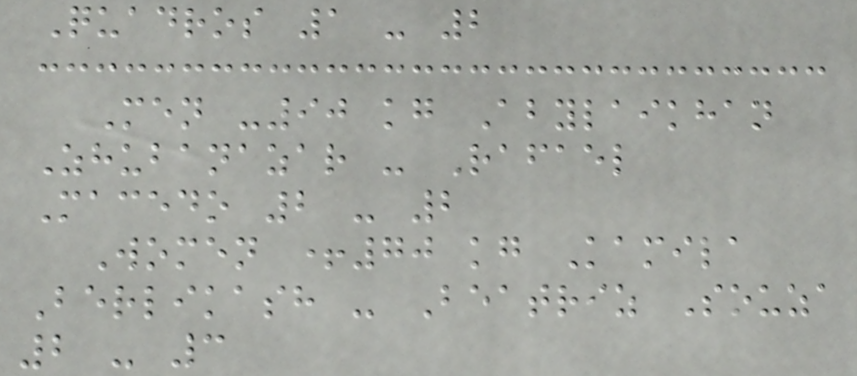Quadros 1 - 2
Men -90 kg Abylaikhan
Zhubanazar - Rafael
Macedo 2 - 2
Women +70 kg Kamila
Berlikash - Beatriz Souza
2 - 3
